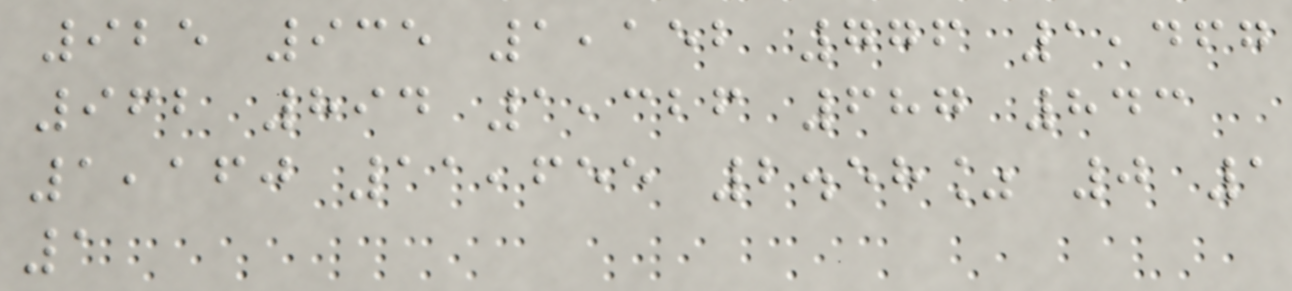925 935 1,152 776 1,467
962 894 1,326 687 843
1,160 11,655 2.58% 0 1
1
